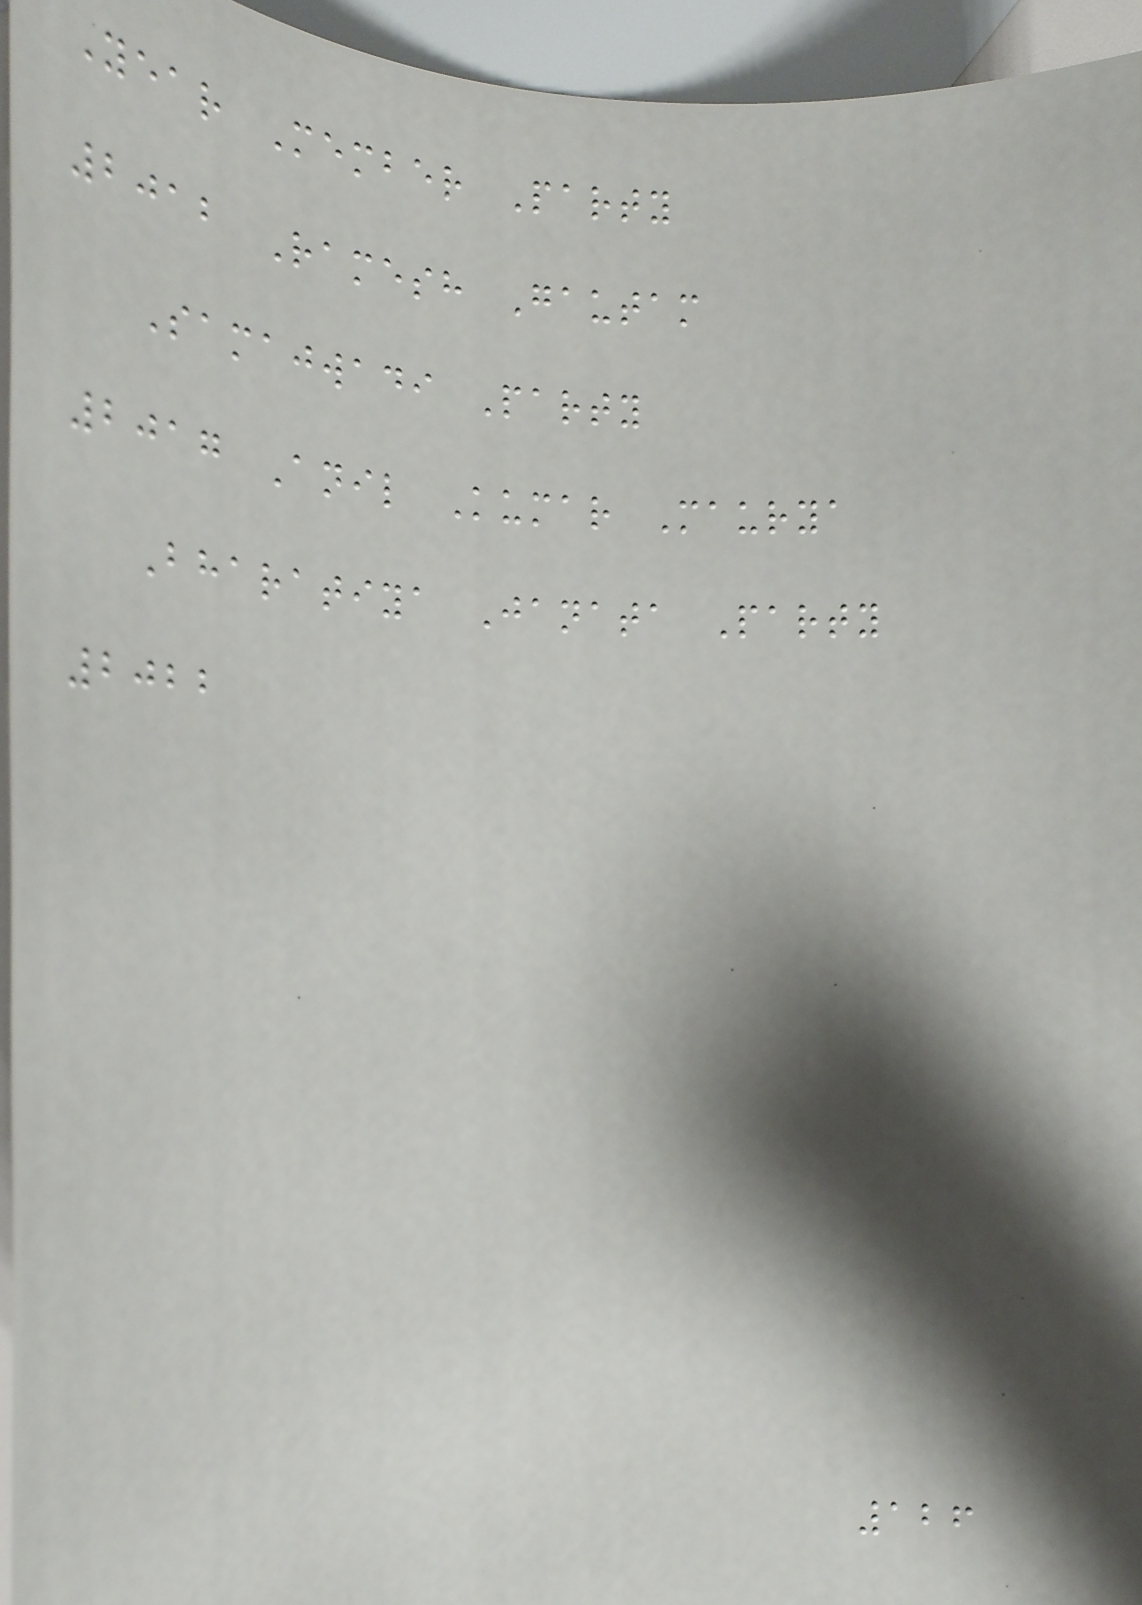Year Member Party
2012 Ramesh Gautam
Samajwadi Party
2017 Anil Kumar Maurya
Bharatiya Janata Party
2022
126
